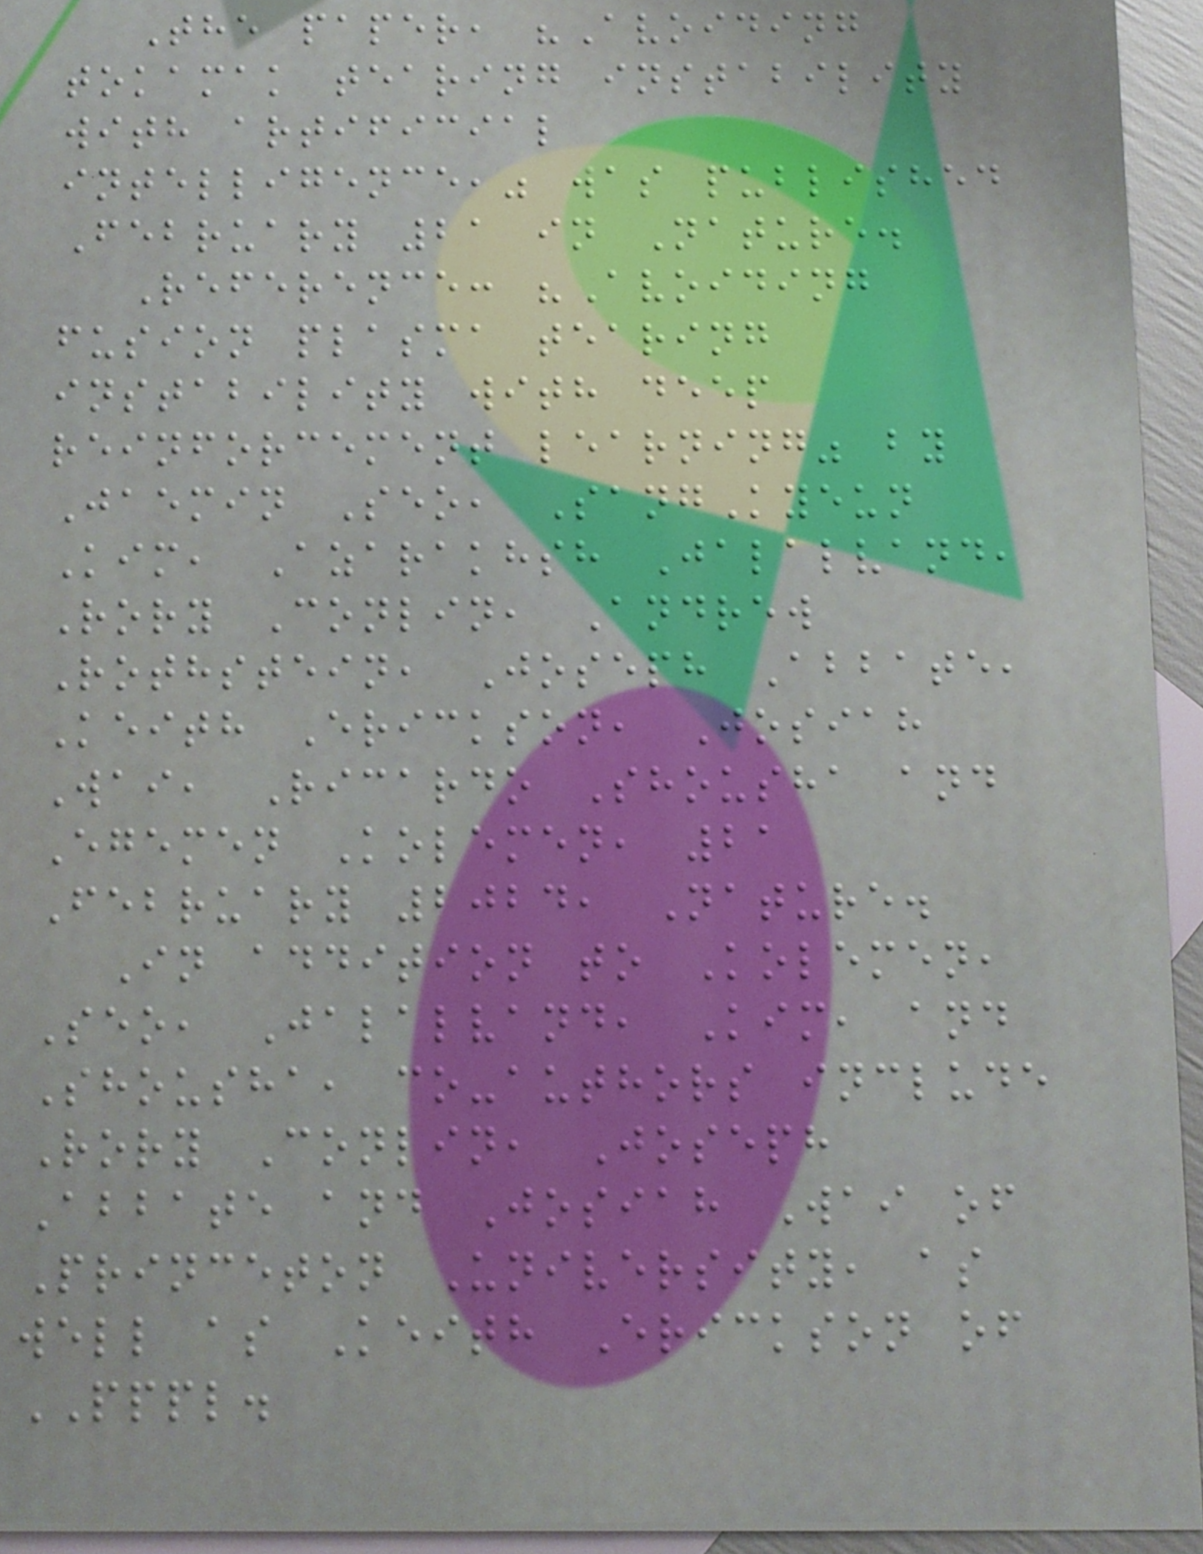The paper, "Avoiding
tokamak tearing instability
with artificial
intelligence," was published
February 21 in Nature.
Reference: "Avoiding
fusion plasma tearing
instability with deep
reinforcement learning" by
Jaemin Seo, SangKyeun
Kim, Azarakhsh Jalalvand,
Rory Conlin, Andrew
Rothstein, Joseph Abbate,
Keith Erickson, Josiah
Wai, Ricardo Shousha and
Egemen Kolemen, 21
February 2024, Nature.
In addition to Kolemen,
Seo, Jalalvand, Kim, and
Shousha, co-authors include
Rory Conlin, Joseph
Abbate and Josiah Wai of
Princeton University, as
well as Keith Erickson of
PPPL.
